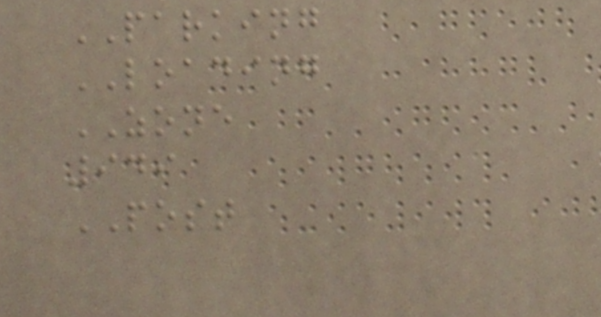PARKING
LOADING
ZONE
949
POST
